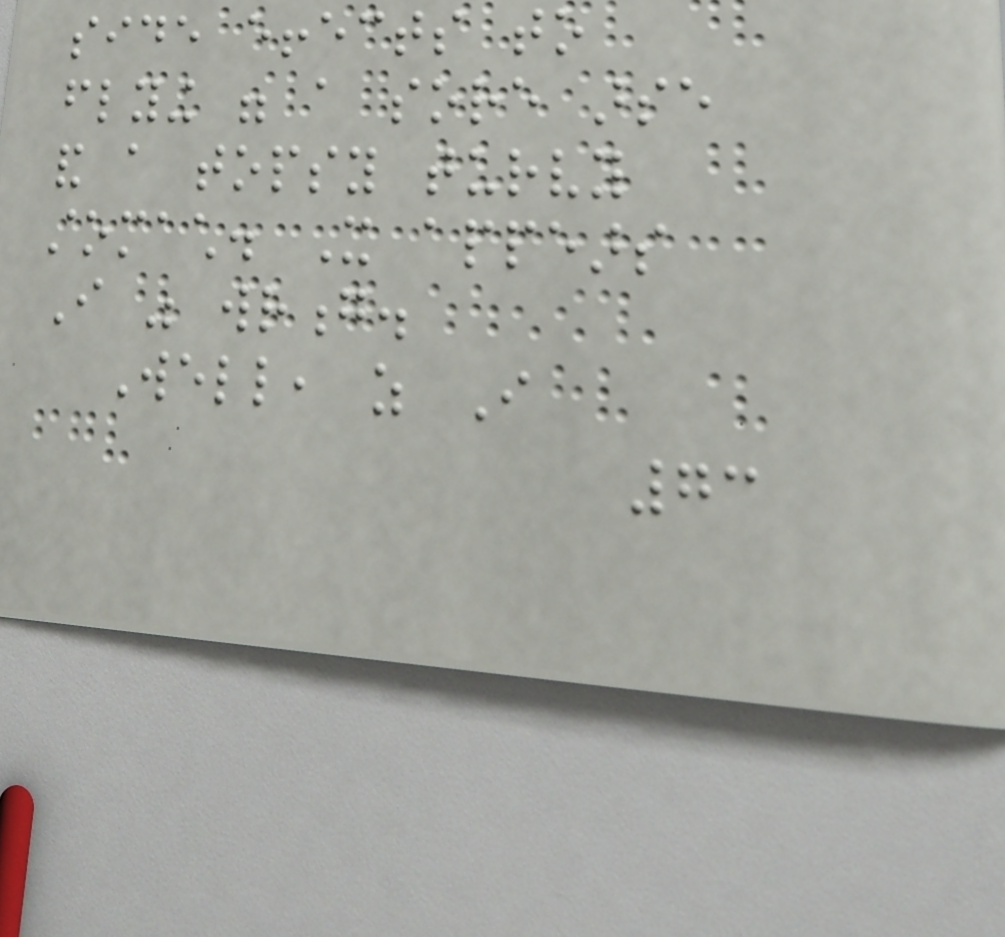side effects to
flying were a sore arse
and a topsy turvy
stomach. It appears
I was wrong.
Well, as I
73
